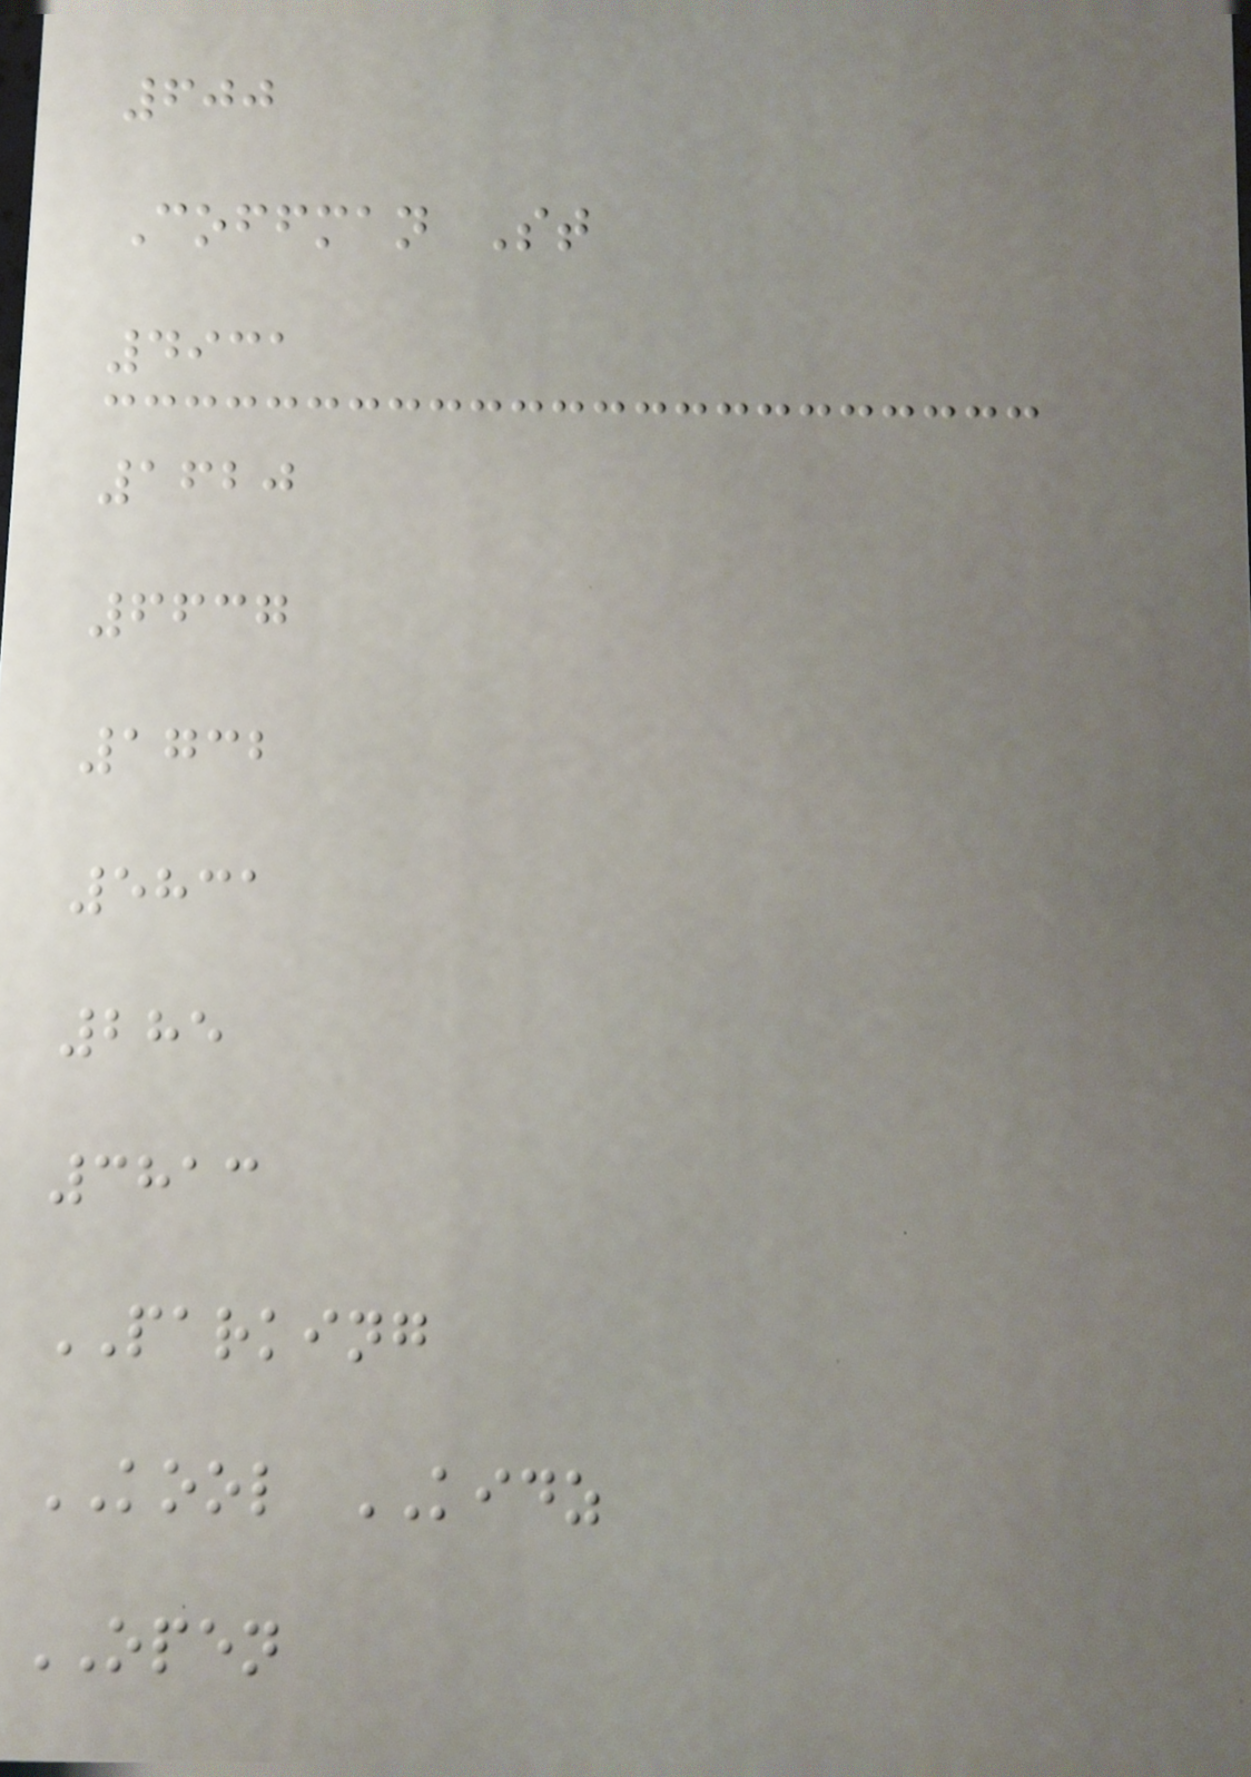600
Coffman St
4931
1620
6637
1732
5831
285
3813
PARKING
KOOL KIDZ
OPEN
